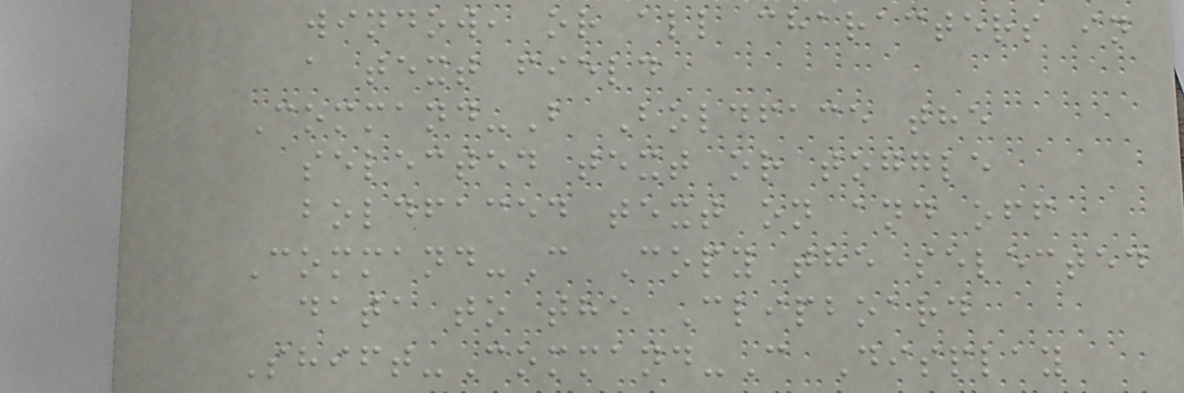window, or all characters in
a text field
Command-B Boldface the
selected text or toggle
boldfaced text on and off
Command-C Copy the selected
data to the Clipboard
Shift-Command-C Display
